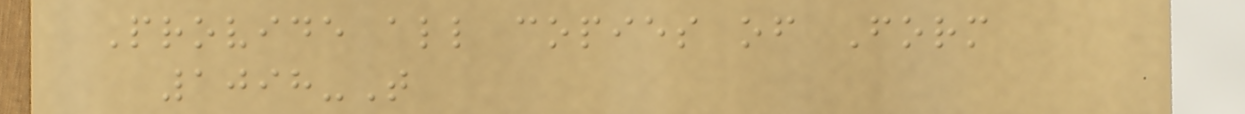Provide all copies of Form
1098-T
